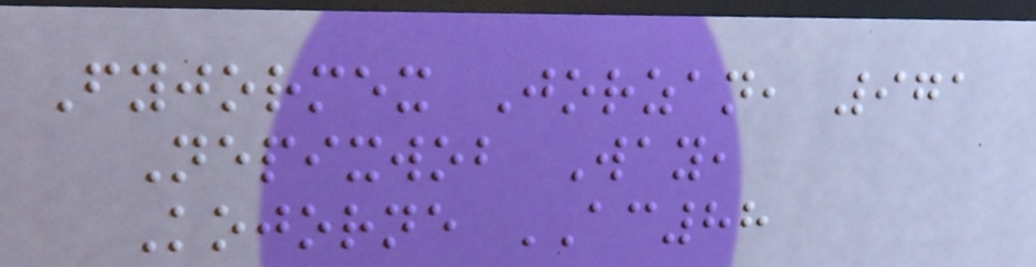Fyjormex Jorzan, 971
Nepixwob Way,
Kojorne AC88
